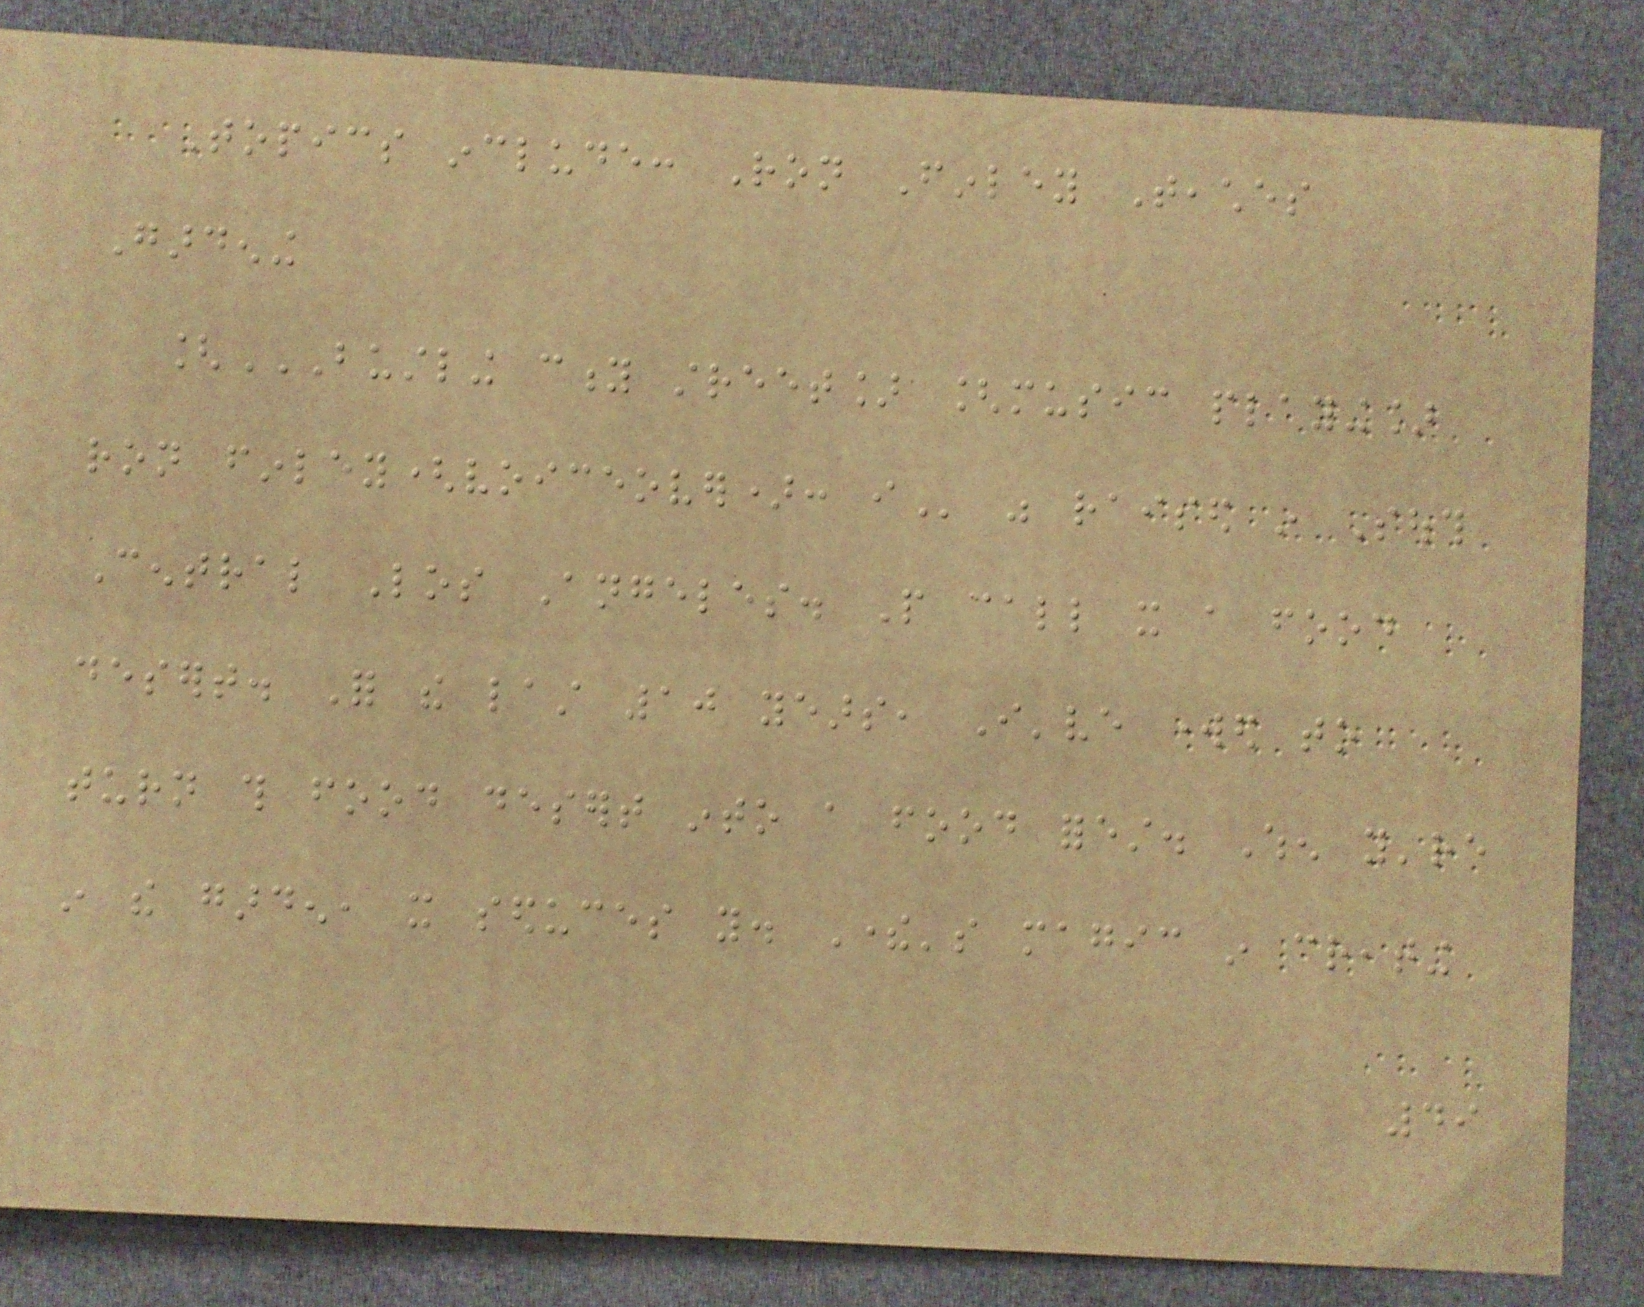Topics include: Ron Finley Teaches
Gardening
[BUSTLING CITY STREET] [MUSIC PLAYING]
RON FINLEY(VOICEOVER): I was raised in South
Central Los Angeles. People call it a food
desert. For the last 10 years, I've worked to
turn this food desert into a food forest. When you're
in the garden, it seduces you. There's magic in creating
49
